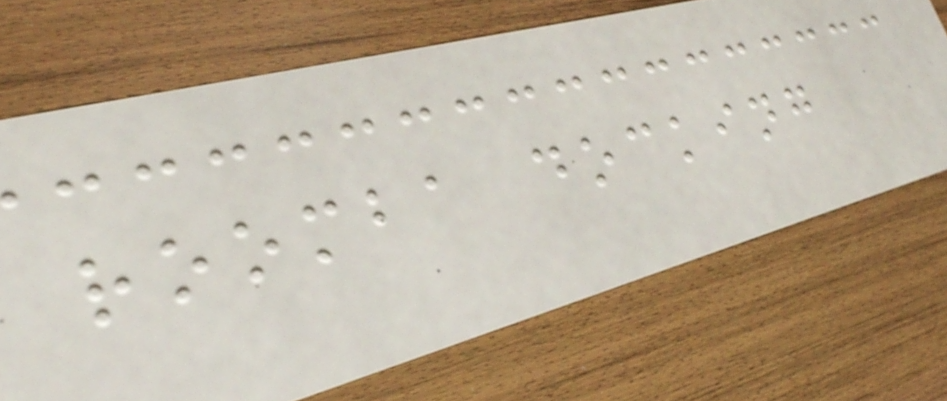roomba docking
